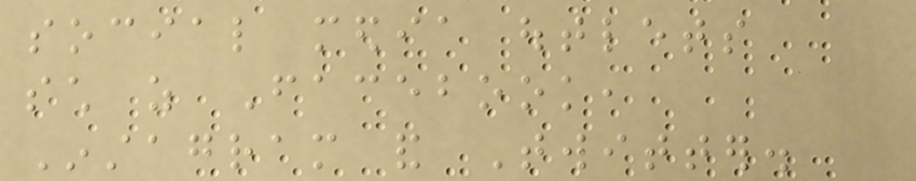social media outlets
such as Facebook,
Instagram and Twitter.
